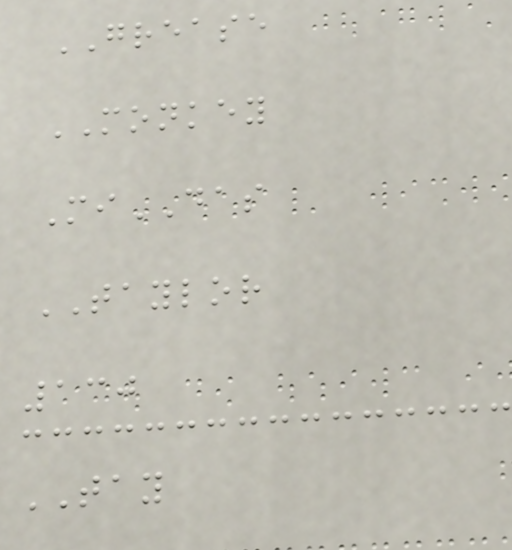GREASE
MONKEY
MiDAS
TAYLOR
130
TAY
